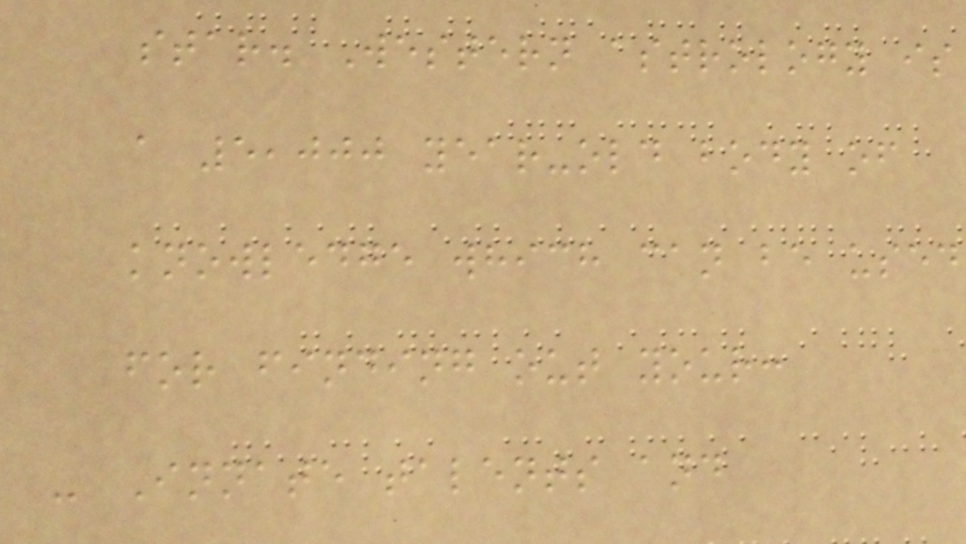star. Western astrology is
a 5,000 year-old body of
knowledge which can be used
for finding out your:
- Innate talents and
